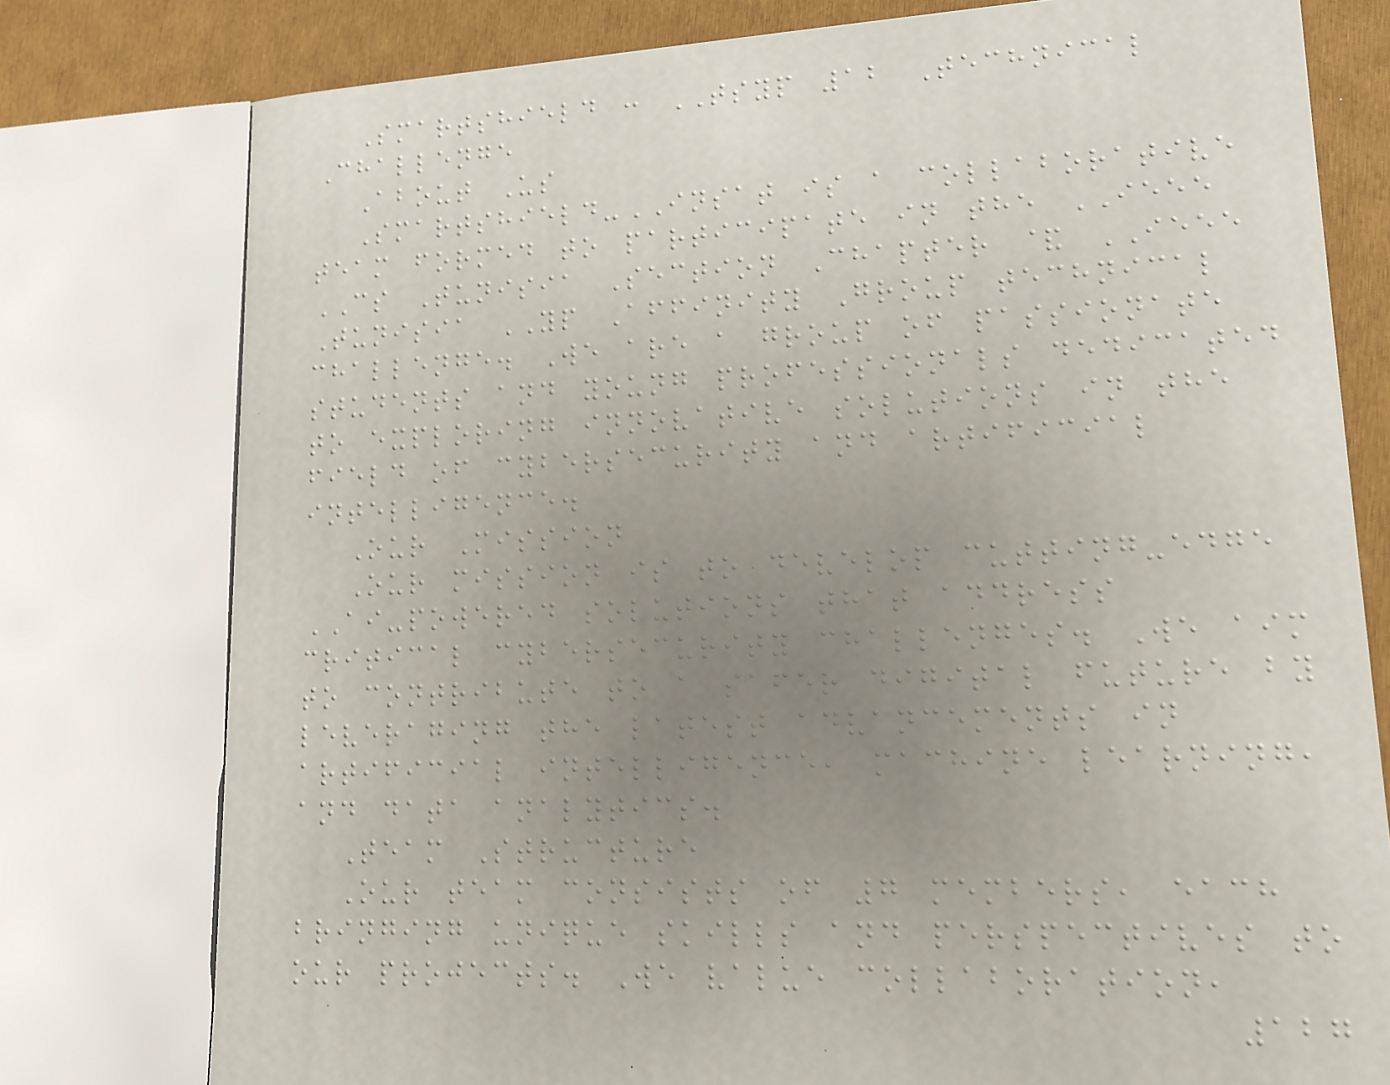Smartshield : TSYP 12 Technical
Challenge
About Us
Smartshield-INSAT is a collaborative
team formed to participate in the IEEE
CS Tunisia Section Chapter & IEEE
Tunisia YP Affinity Group technical
challenge. We are a group of passionate
students and young professionals dedicated
to exploring innovative solutions in the
field of cybersecurity and artificial
intelligence.
Our Mission
Our mission is to develop cutting-edge
AI-powered solutions that address
critical cybersecurity challenges. We aim
to contribute to a safer digital future by
leveraging the latest advancements in
artificial intelligence, machine learning,
and data analytics.
Team Structure
Our team consists of 7 members, each
bringing unique skills and perspectives to
our projects. We value collaboration,
127
